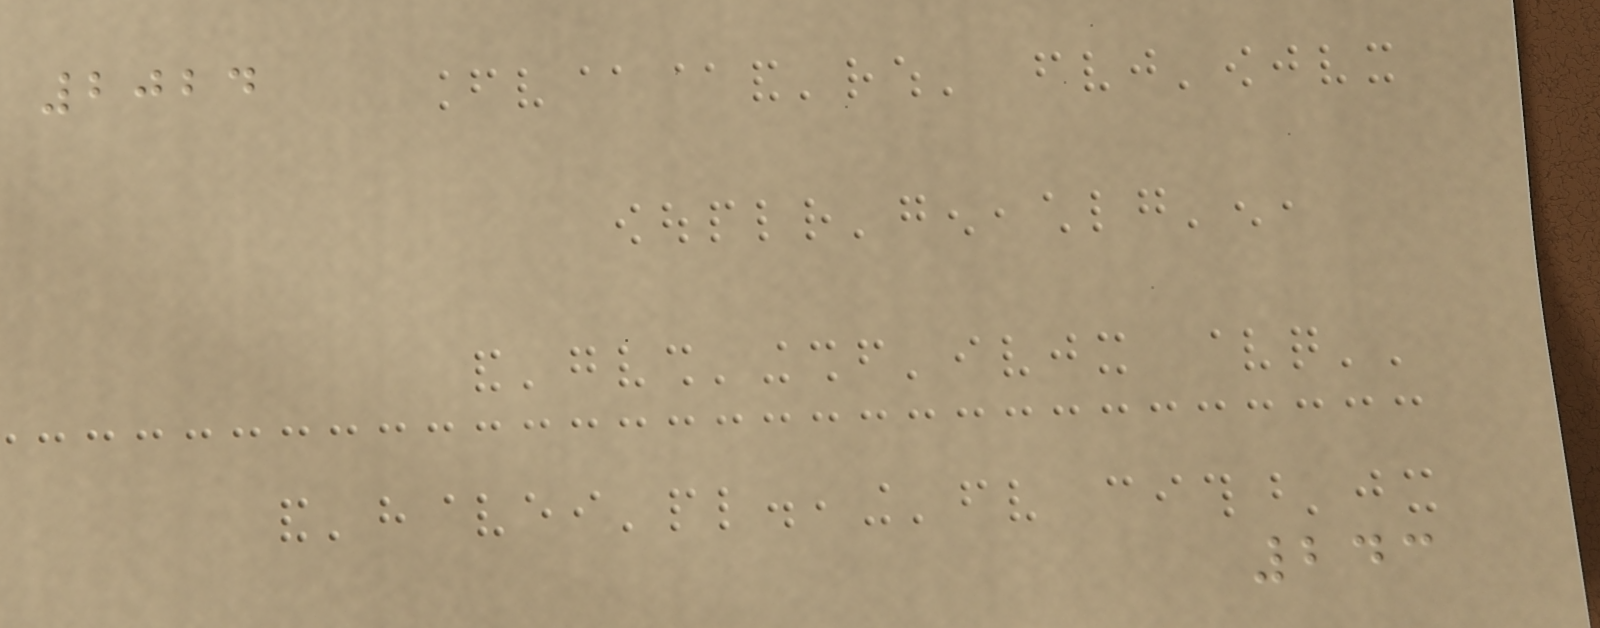2024
243
